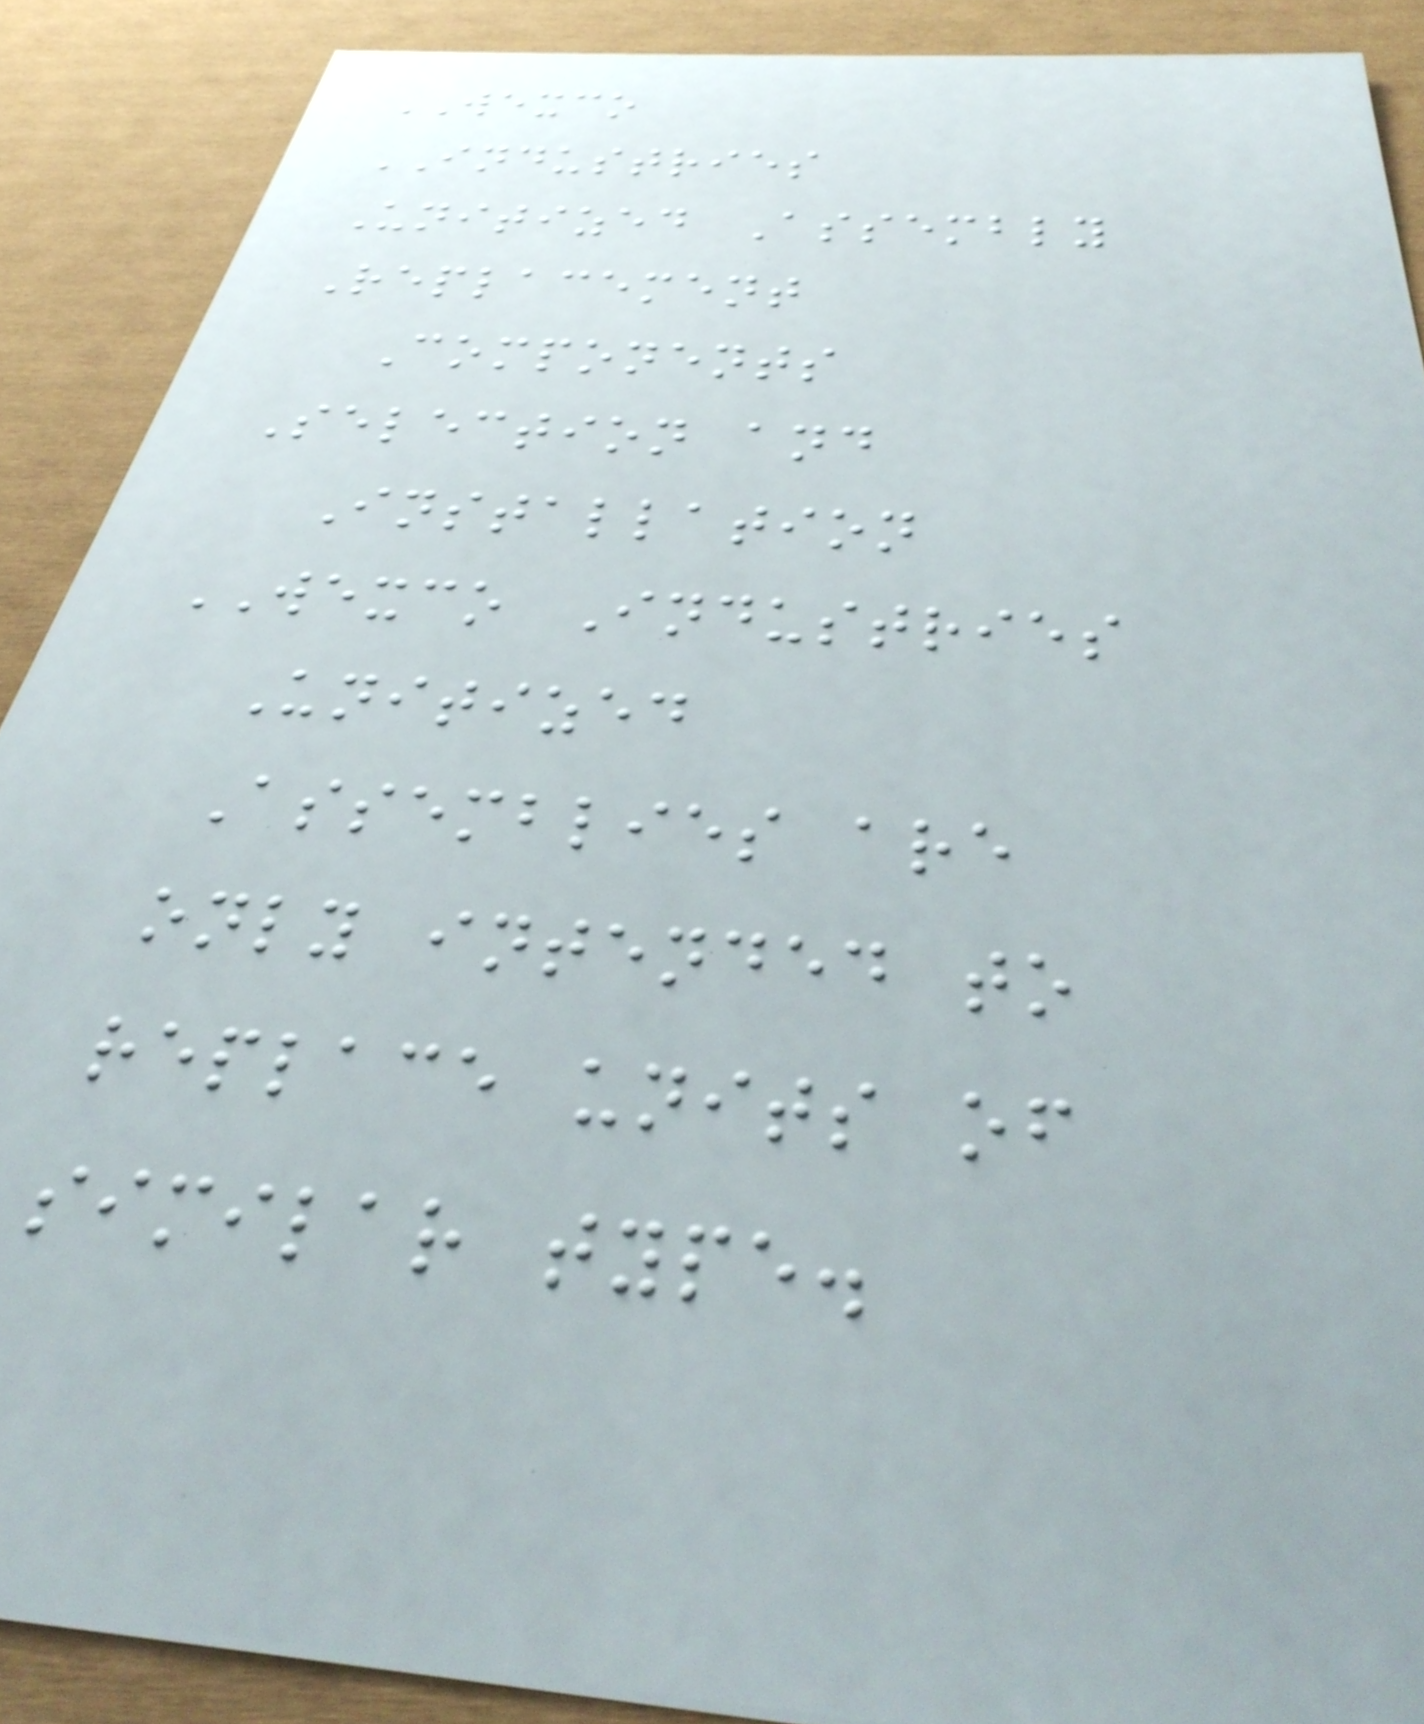WEXCO
INDUSTRIES
Unitized Assembly
Replacement
Components
Selection and
Installation
WEXCO Industries
Unitized
Assemblies are
only intended to
replace units of
similar type.
